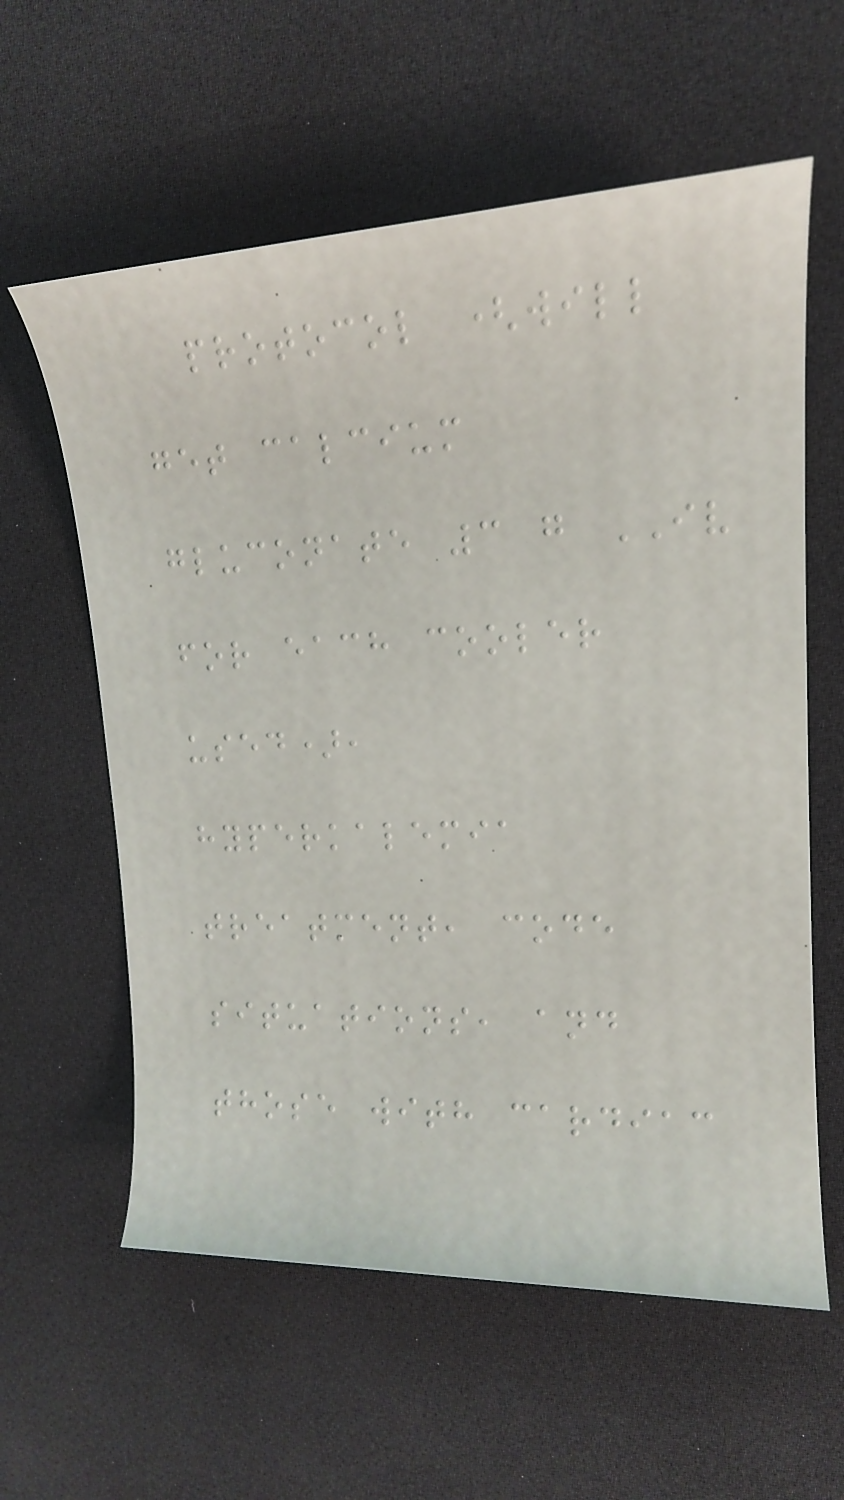protocol (will
get calcium
gluconate 3 g IV
for each cooler
used),
hyperkalemia
treatment, code
situations, and
those with cardiac
